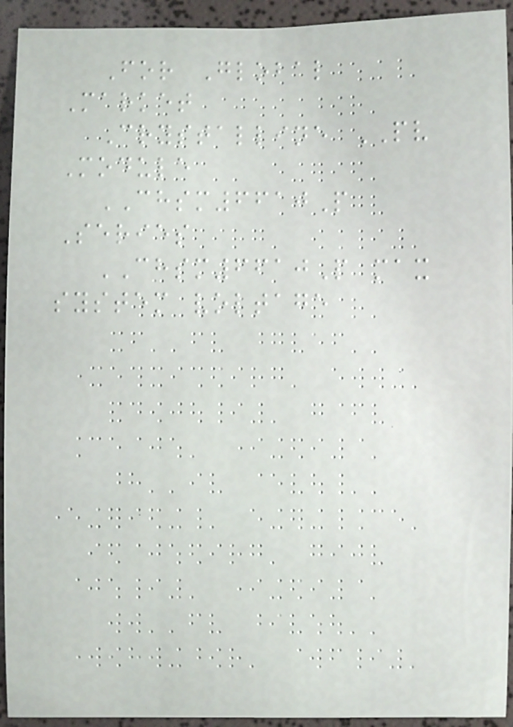For Global
Market
Crystalline PV
Module
CHSM6610P
Series
CHSM6610P max
system voltage
